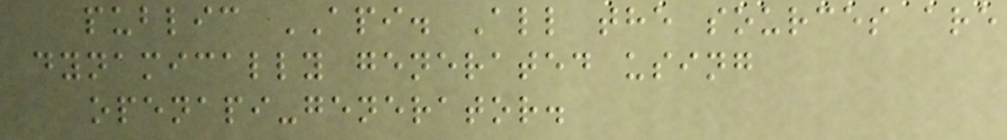public API. All the sources are
dynamically generated using
openapi-generator.
